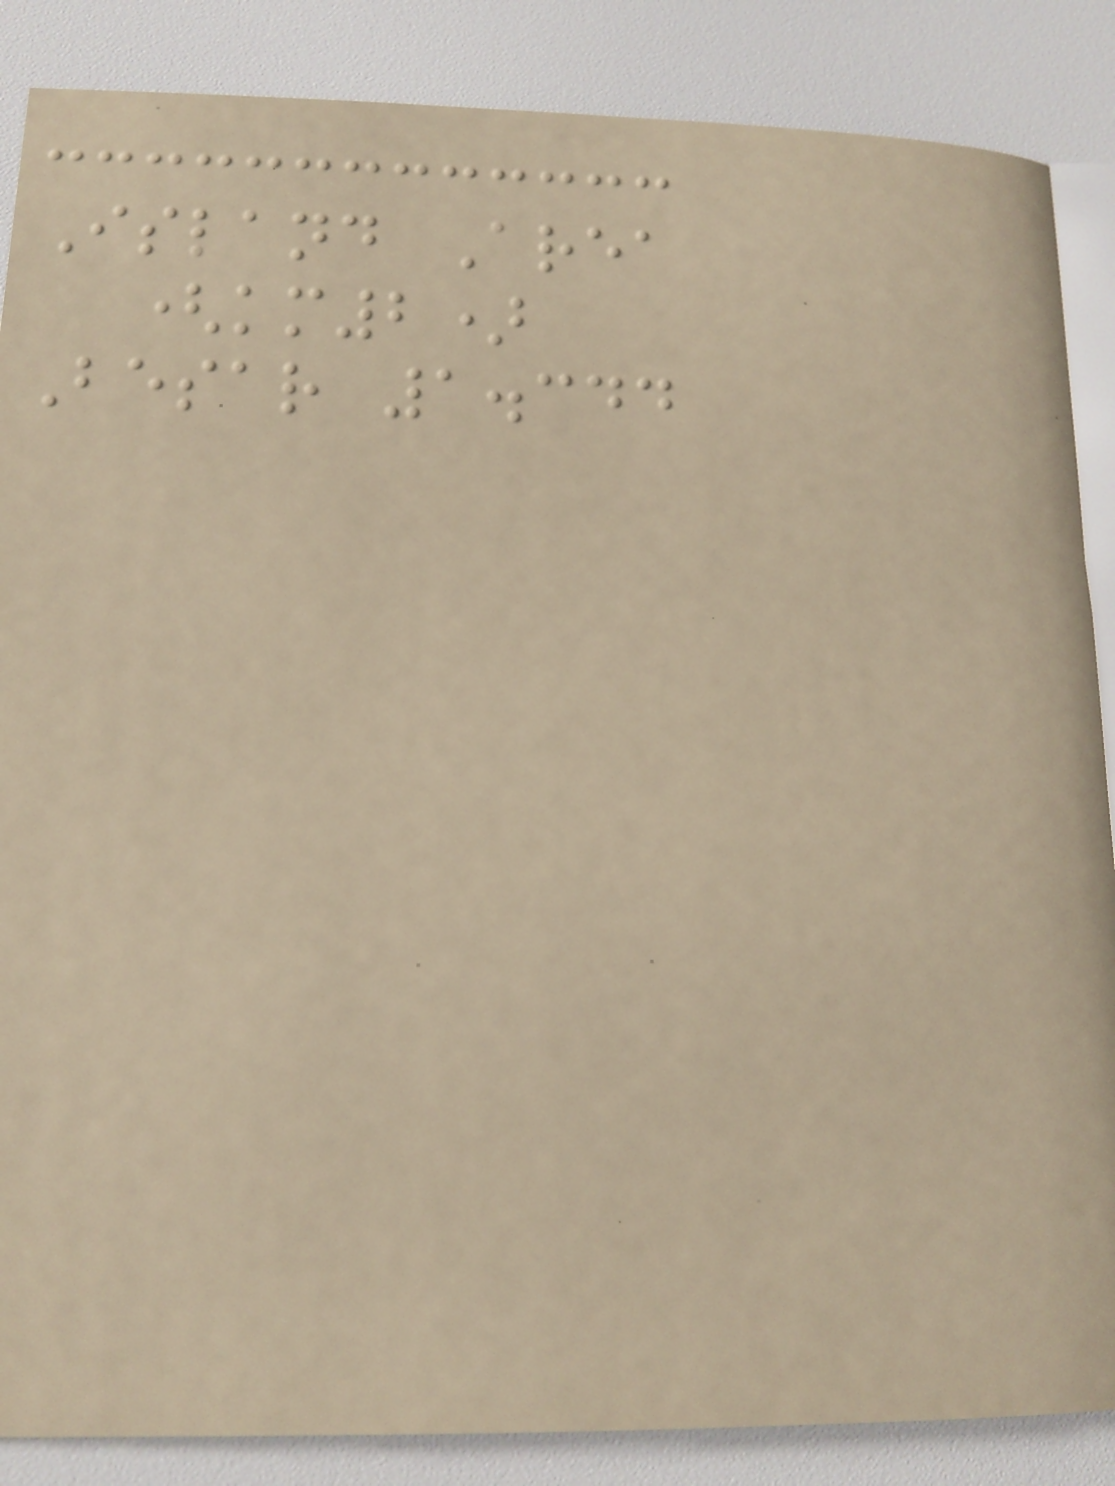Island Area
(km2)
Besar 1.344
